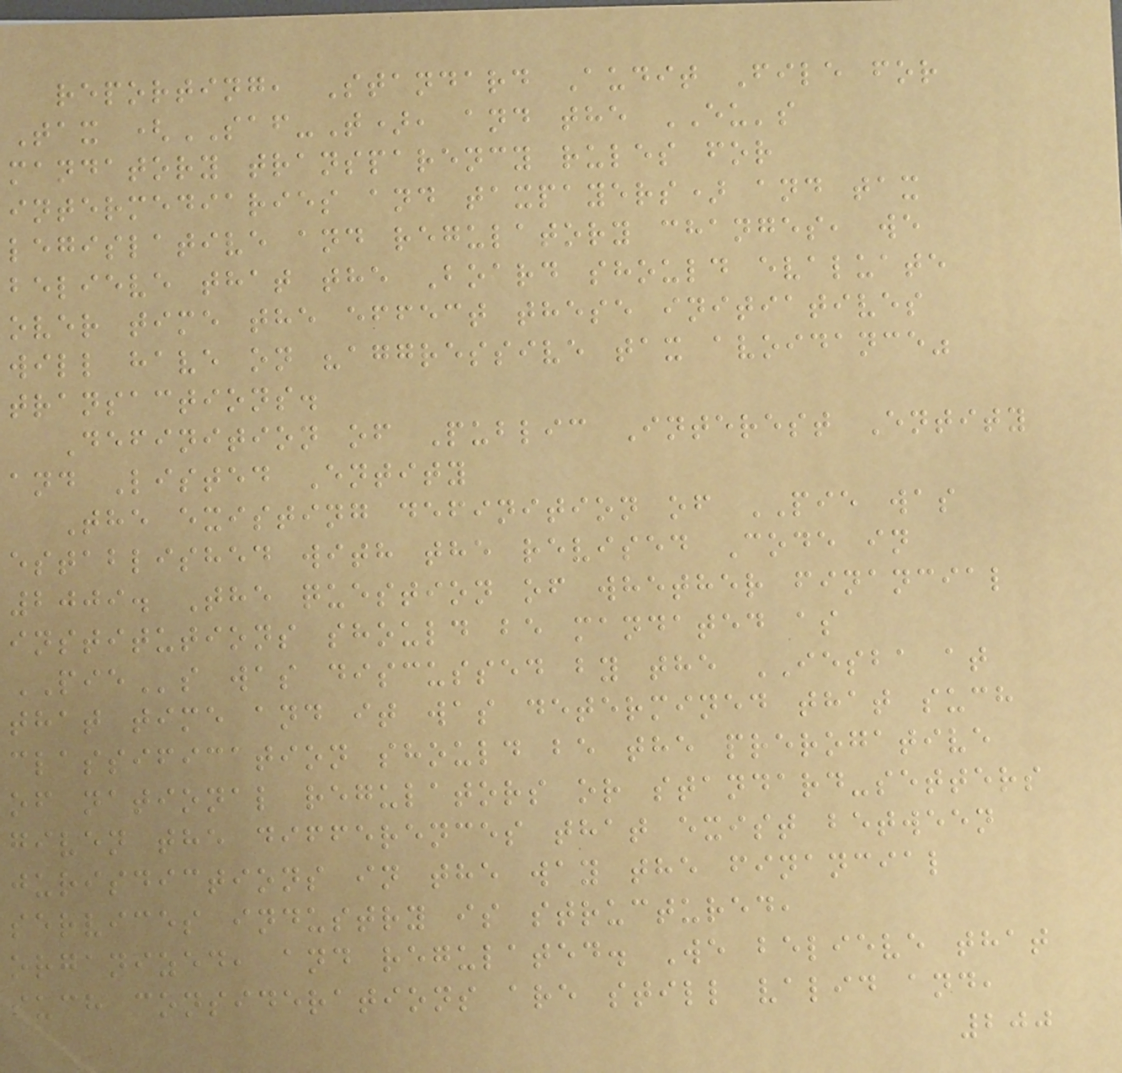reporting, Standard Audit File for
Tax (SAF-T), and the EU's
mandatory transparency rules for
intermediaries and taxpayers) and tax
legislative and regulatory changes, we
believe that the Board should evaluate
over time the effect these initiatives
will have on "aggressive tax avoidance"
transactions.
Definition of Public Interest Entity
and Listed Entity
The existing definition of PIE was
established with the revised Code in
2009. The question of whether financial
institutions should be mandated as
PIEs was discussed by the IESBA at
that time and it was determined that such
classification should be the prerogative
of national regulators or standard-setters
given the differences that exist between
jurisdictions in the way the financial
services industry is structured,
organized, and regulated. We believe that
such considerations are still valid and,
200
